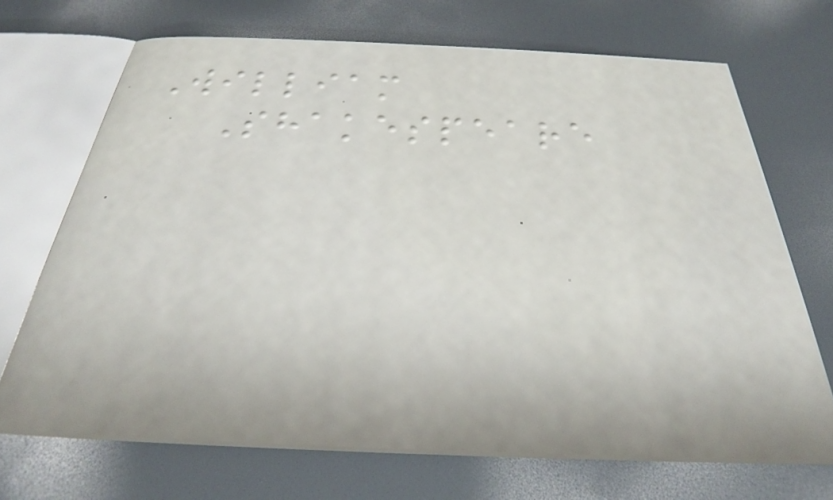William
Shakespeare
